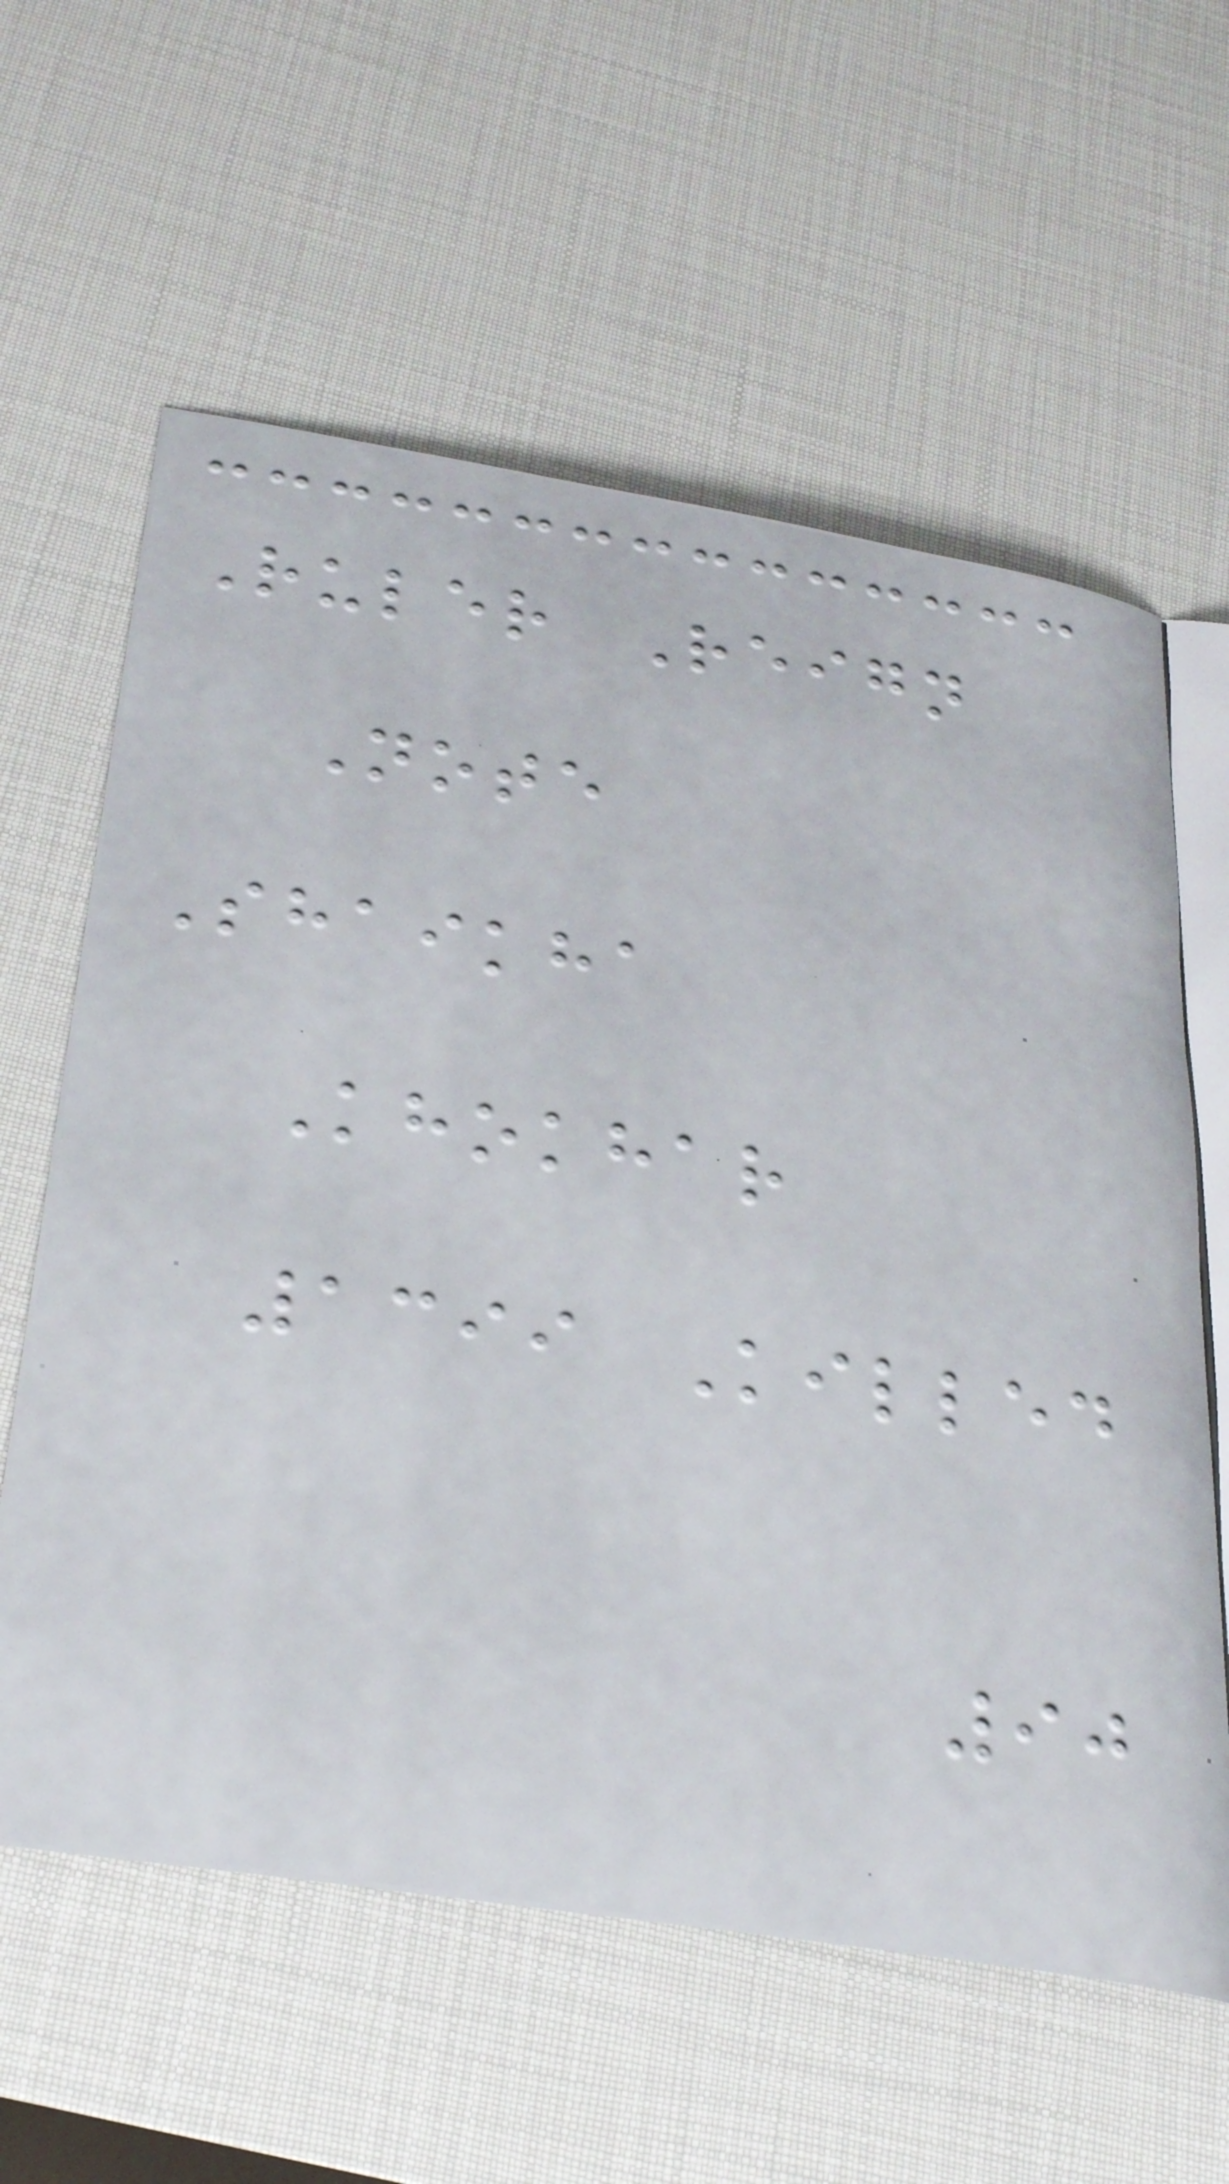Ruler Reign
Note
Shaikha
Khokhar
1399 Killed
90
